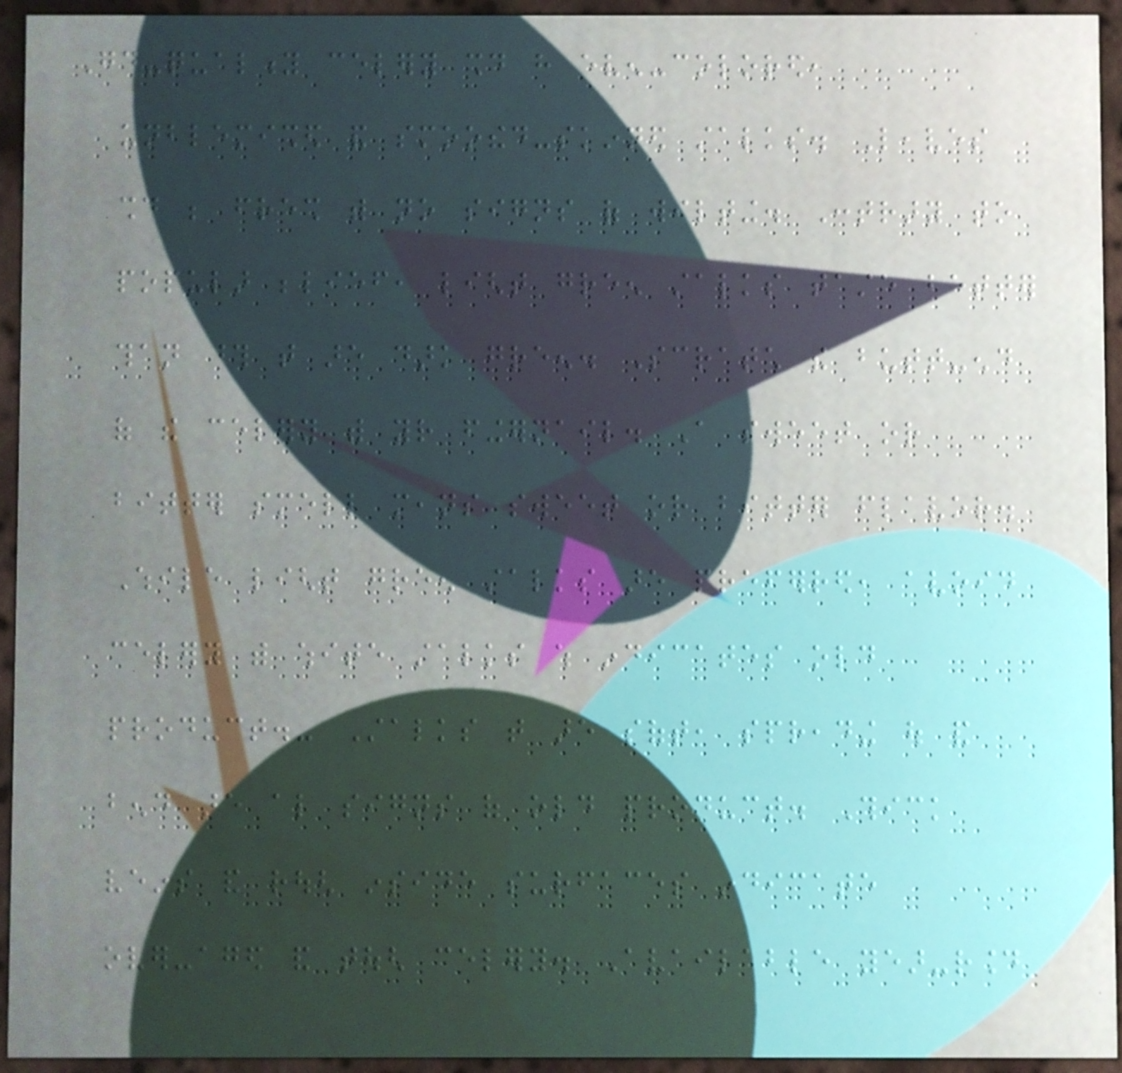Good-quality celery should have even-colored,
unblemished and smoothed-skinned stalks. Leaves
should be fresh with no signs of wilting. Contrary to
popular belief, light green stalks taste better
than those that are dark green. Scratch the butt-end
of the celery with your fingernail. A sweet or
bitter smell means sweet or bitter flavor.
While light green stalks are preferred, avoid
celery with white stalks which indicates old
product.- Stalks that are soft, spreading out and
bend are also signs of old product. Thick
veins and rough inside surfaces indicate
over-aged and tough celery. Available year-round
